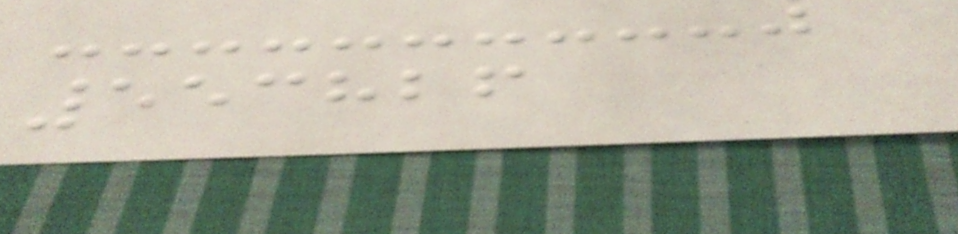553826
